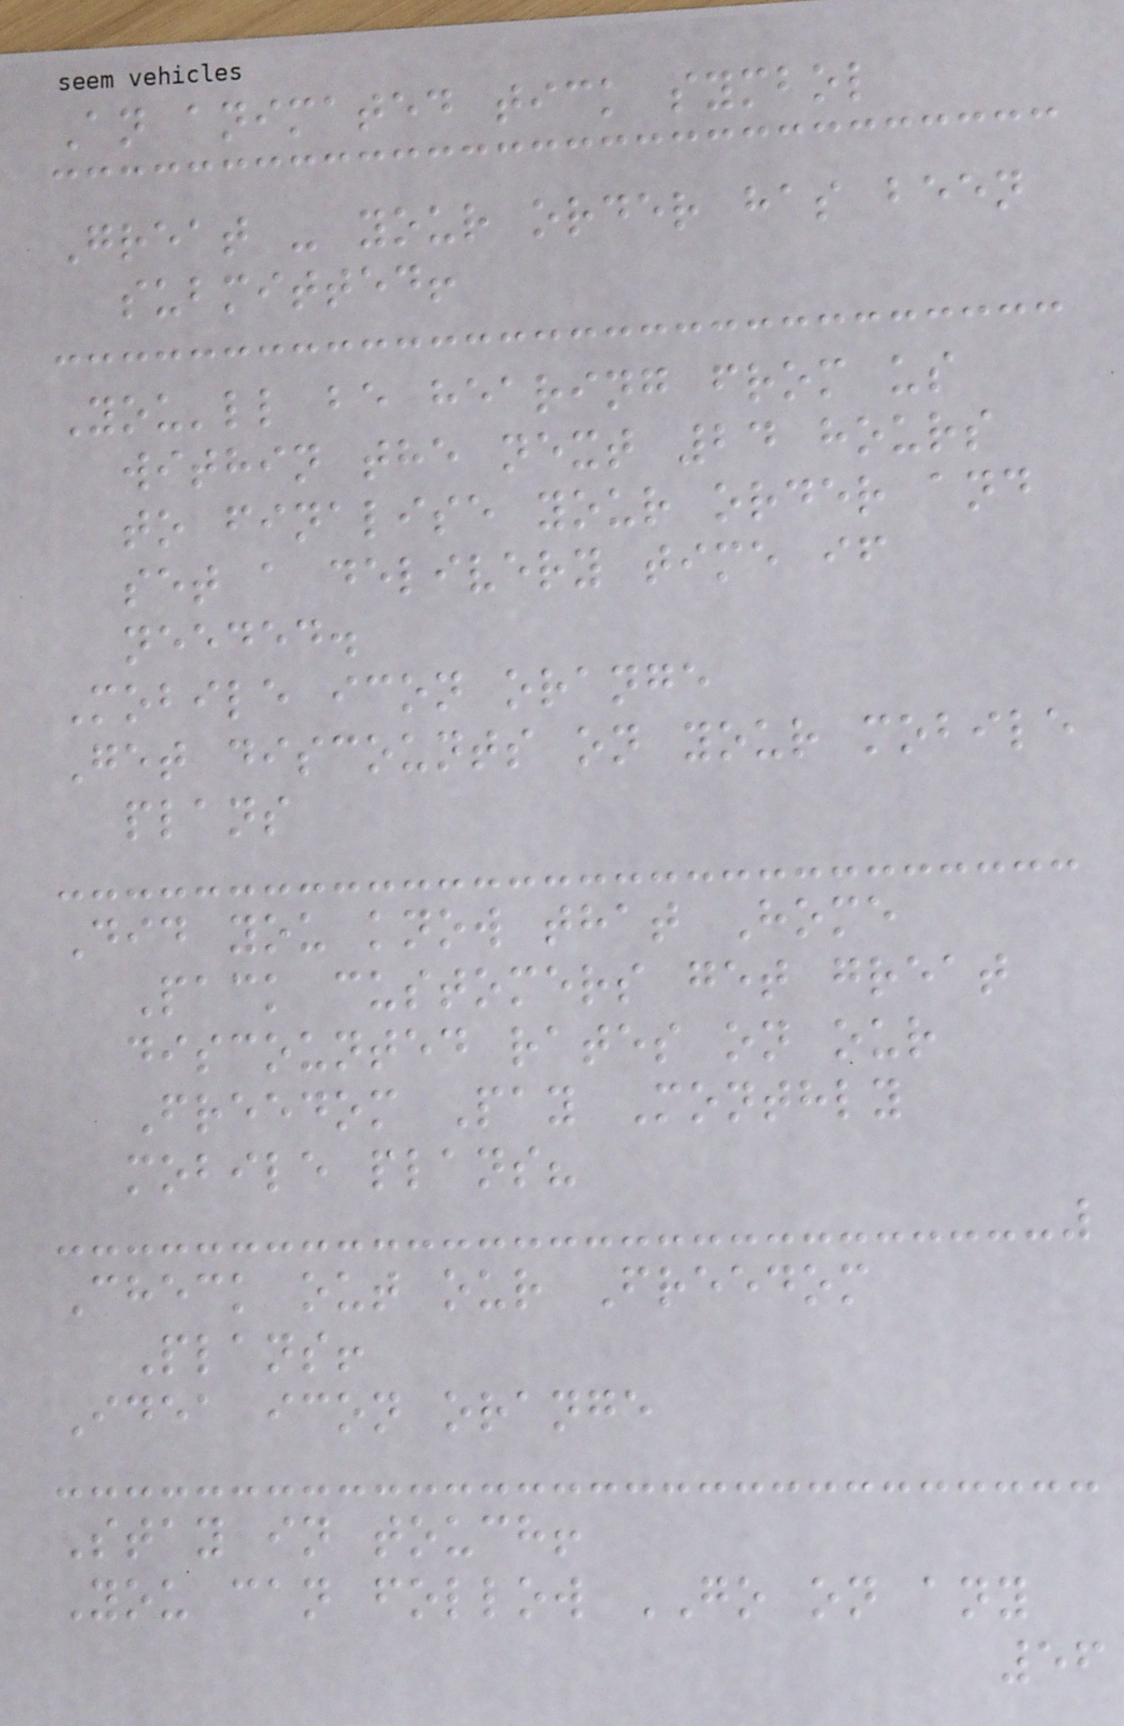An animated tick symbol
Great - your order has been
submitted!
You'll be hearing from us
within the next 24 hours
to finalise your order and
set a delivery time if
needed.
Mobile icon orange
Get discounts on your mobile
plans
Did you know that Home
Pack customers get great
discounted rates on our
Freedom Pay Monthly
mobile plans?
Check out our Freedom
Plans!
Idea icon orange
Stay in touch!
You can follow GO on any
56
